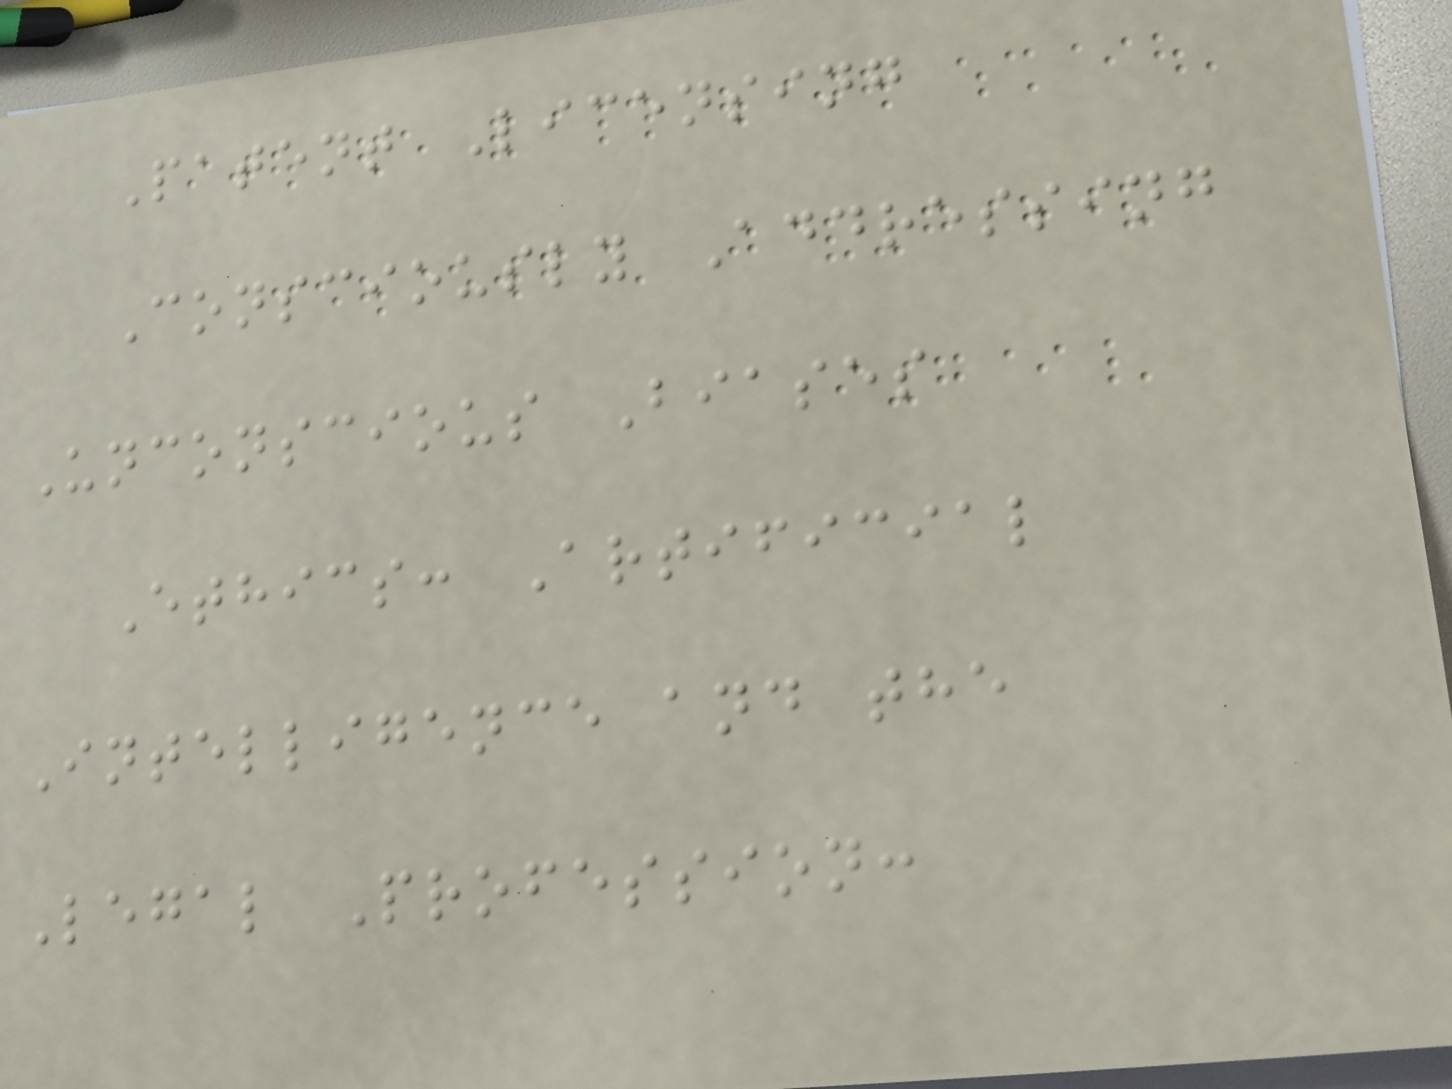Patent Licensing
Consciously Addressing
Unconscious Biases
Ethics: Artificial
Intelligence and the
Legal Profession:
